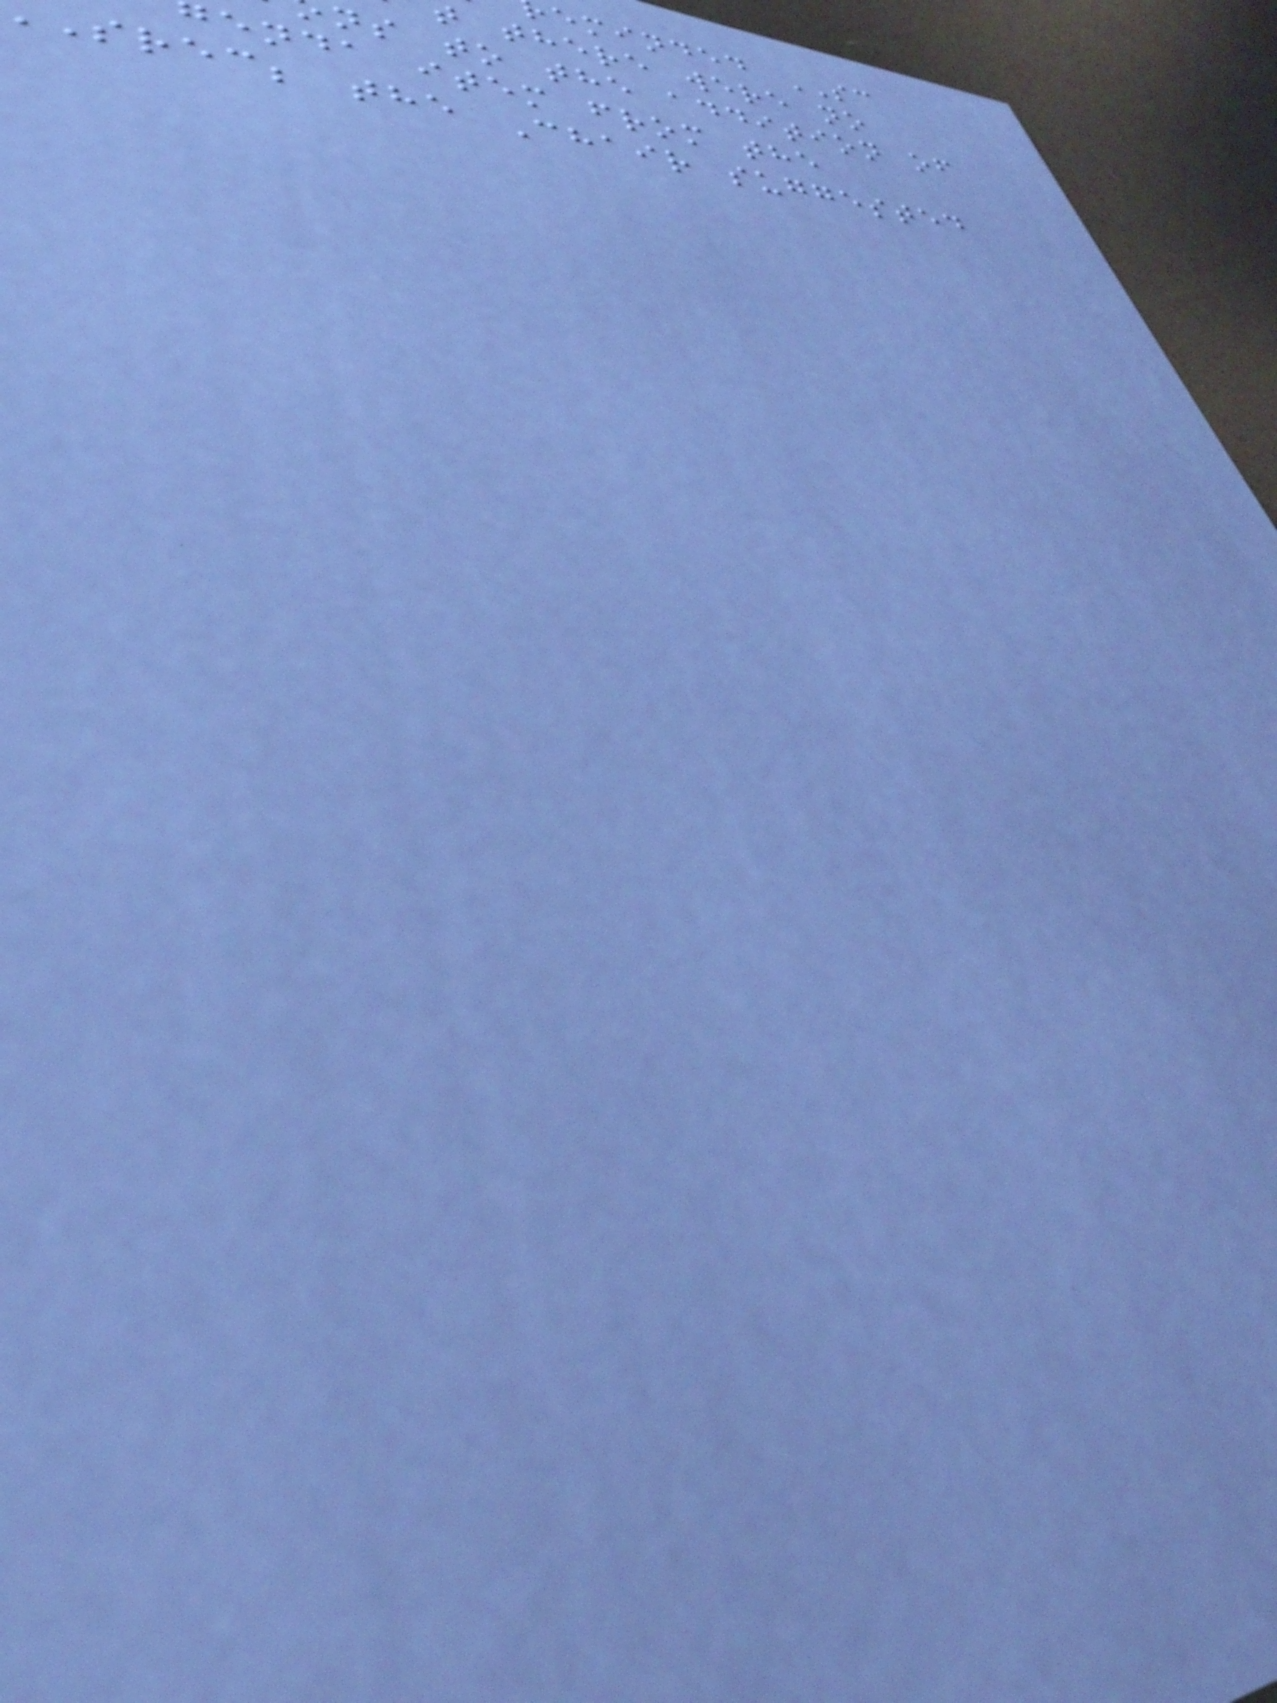eminded SC
there were no
ns to the addition of
enda item from the
srec; the Chair suggested
